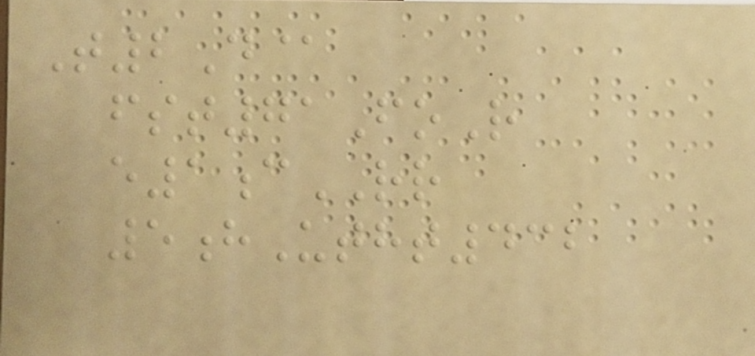T2D@
fst71FoR
e1cRR
5hUtht432
